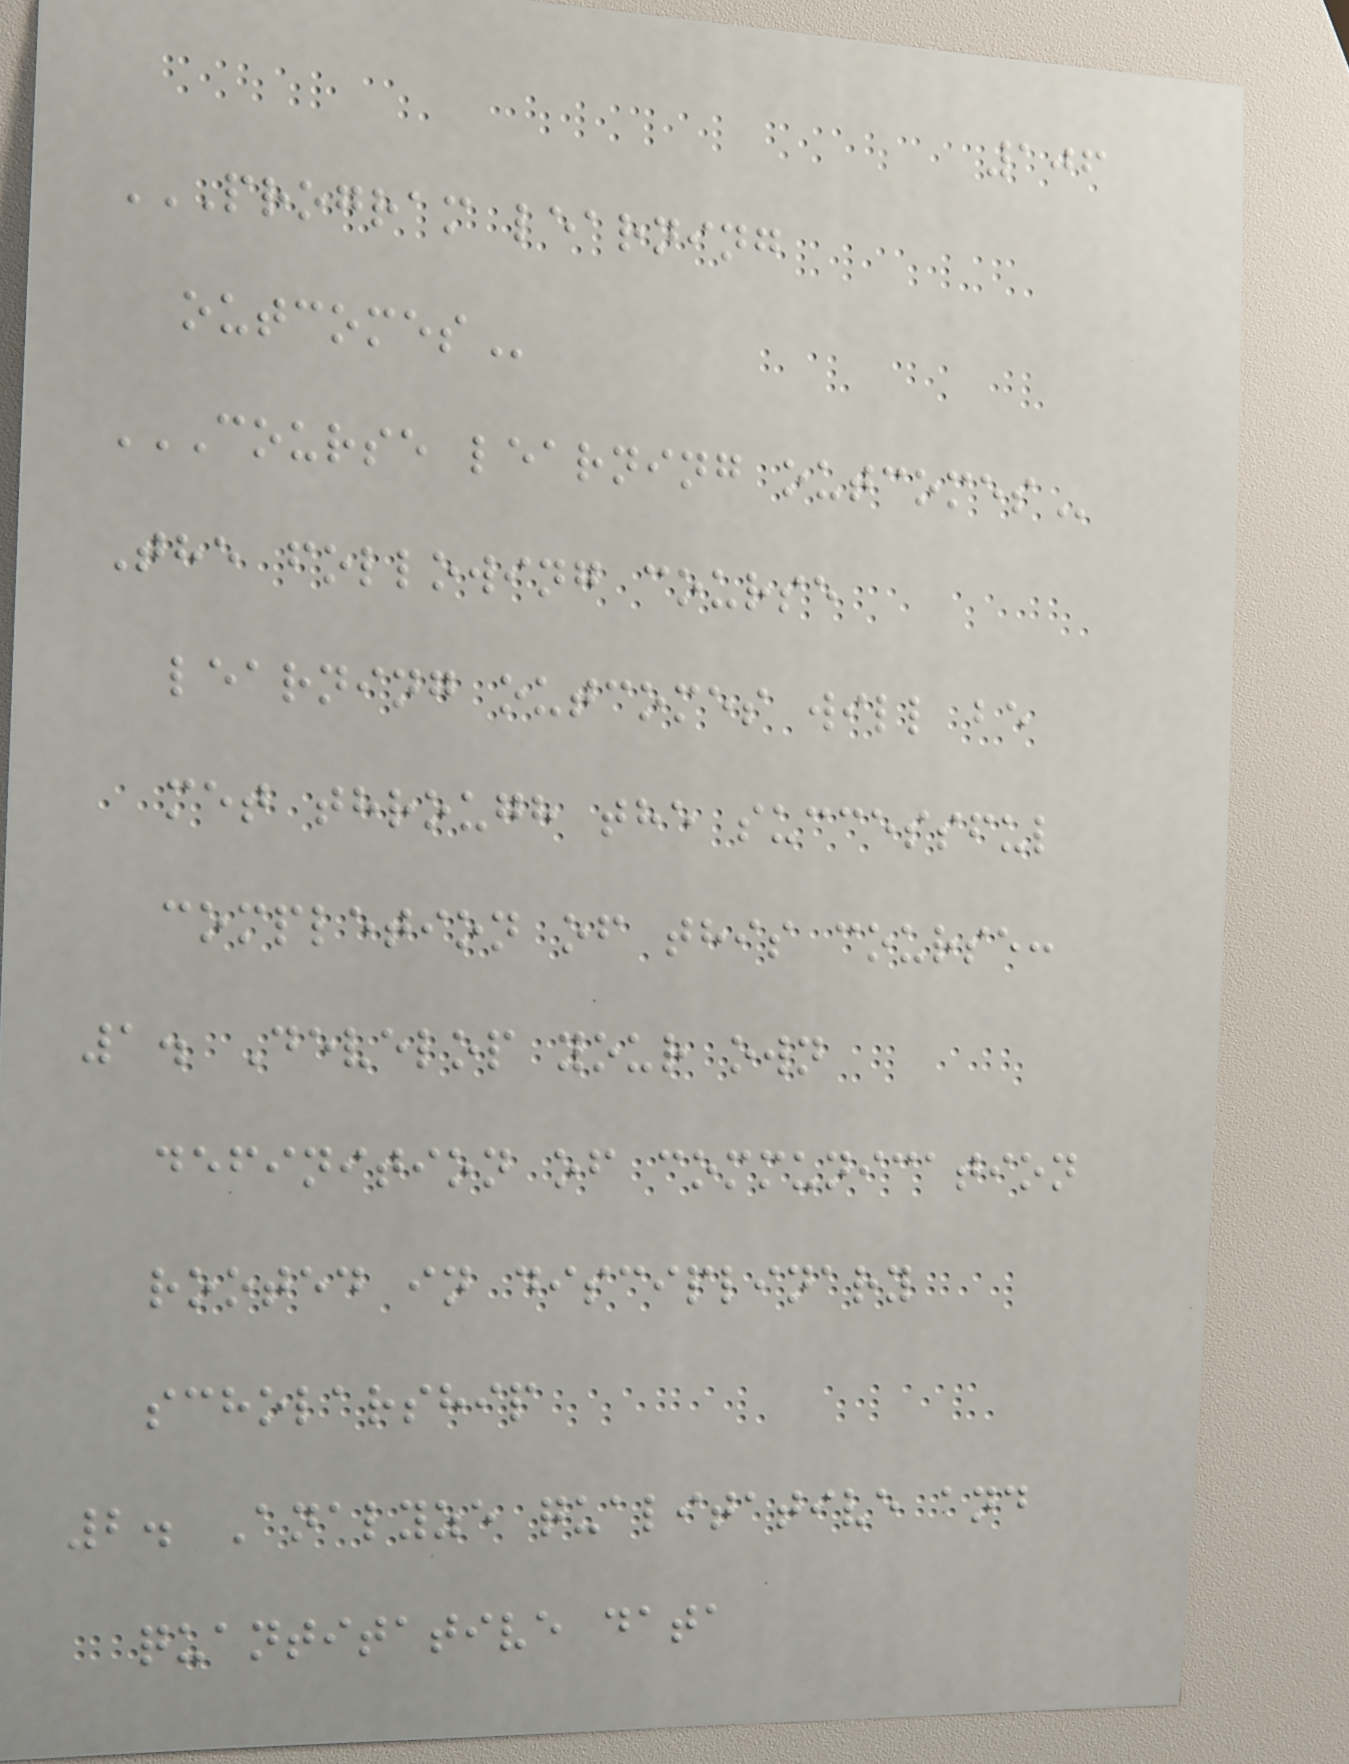106
PROGRAM LEARNING
OUTCOMES
COURSE LEARNING OUTCOMES
The following course
learning outcomes will be
met through the successful
completion of this course:
1. Develop your own
definition of communication
rooted in disciplinary
scholarship
2. Analyze qualitative and
quantitative data
